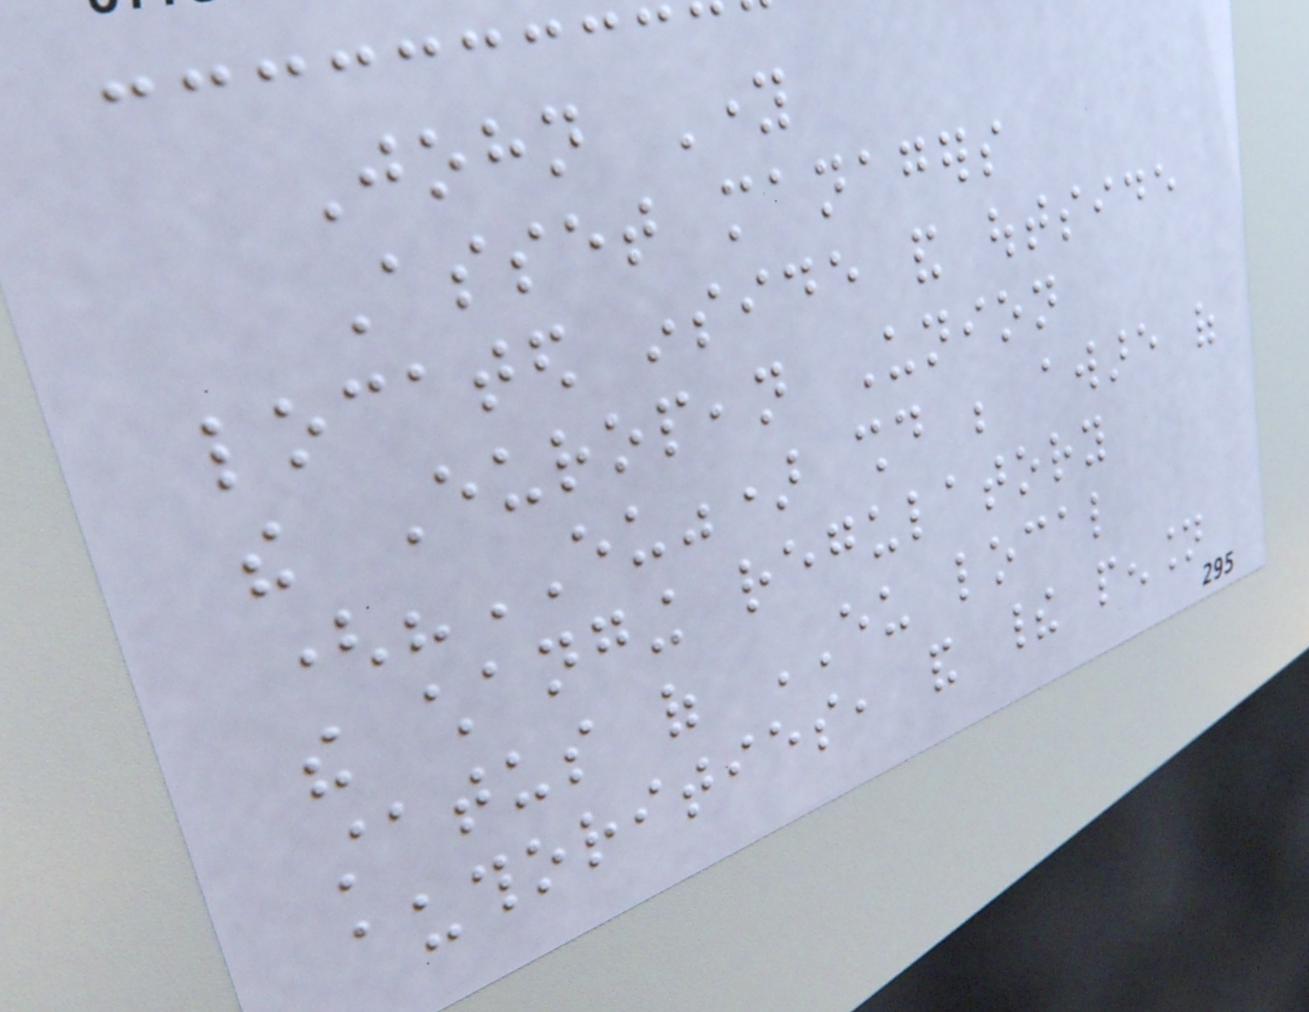John Young
Asset managers
located inside and outside
the European Union
("EU") should be aware of
the changing regulatory
status of EU local
authorities, and their pension
